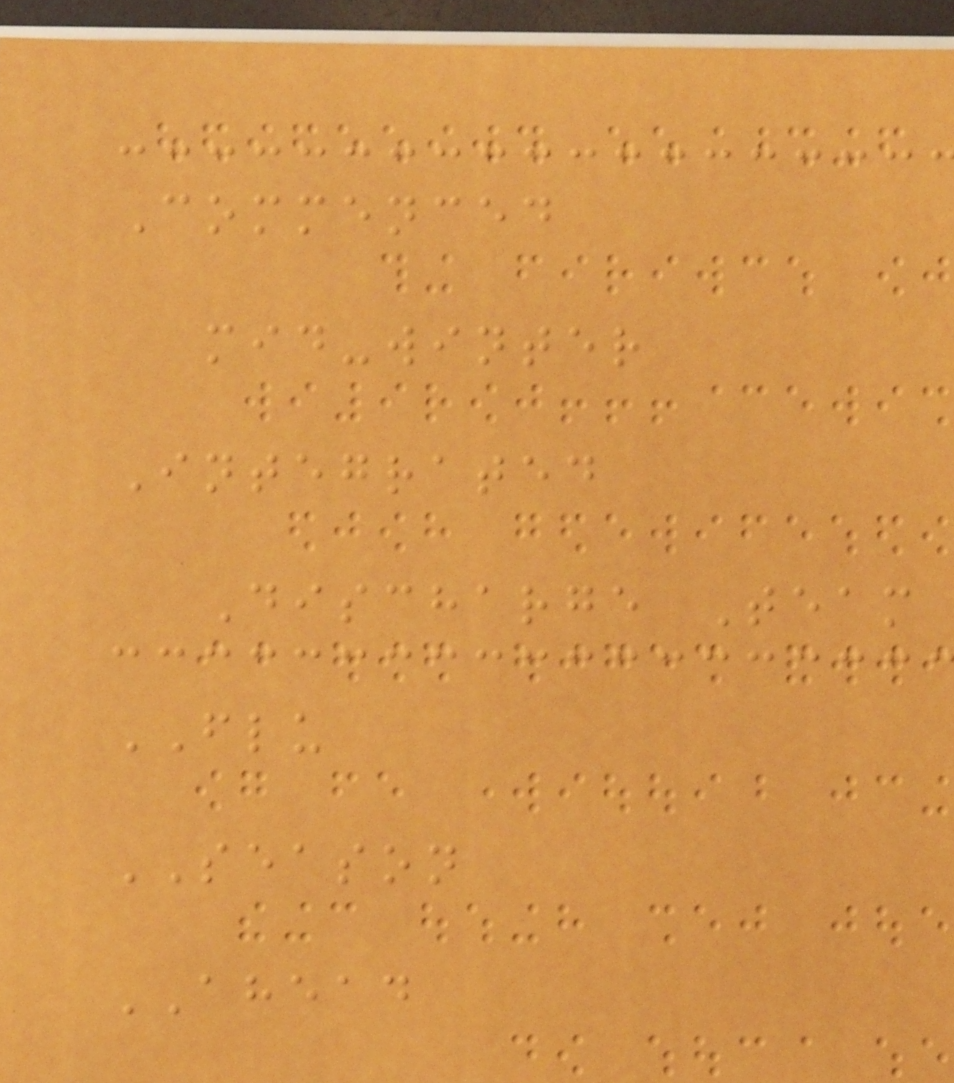Commenced
mid-winter
Integrated
Discharge Team
FLU
SEASON
AHEAD
